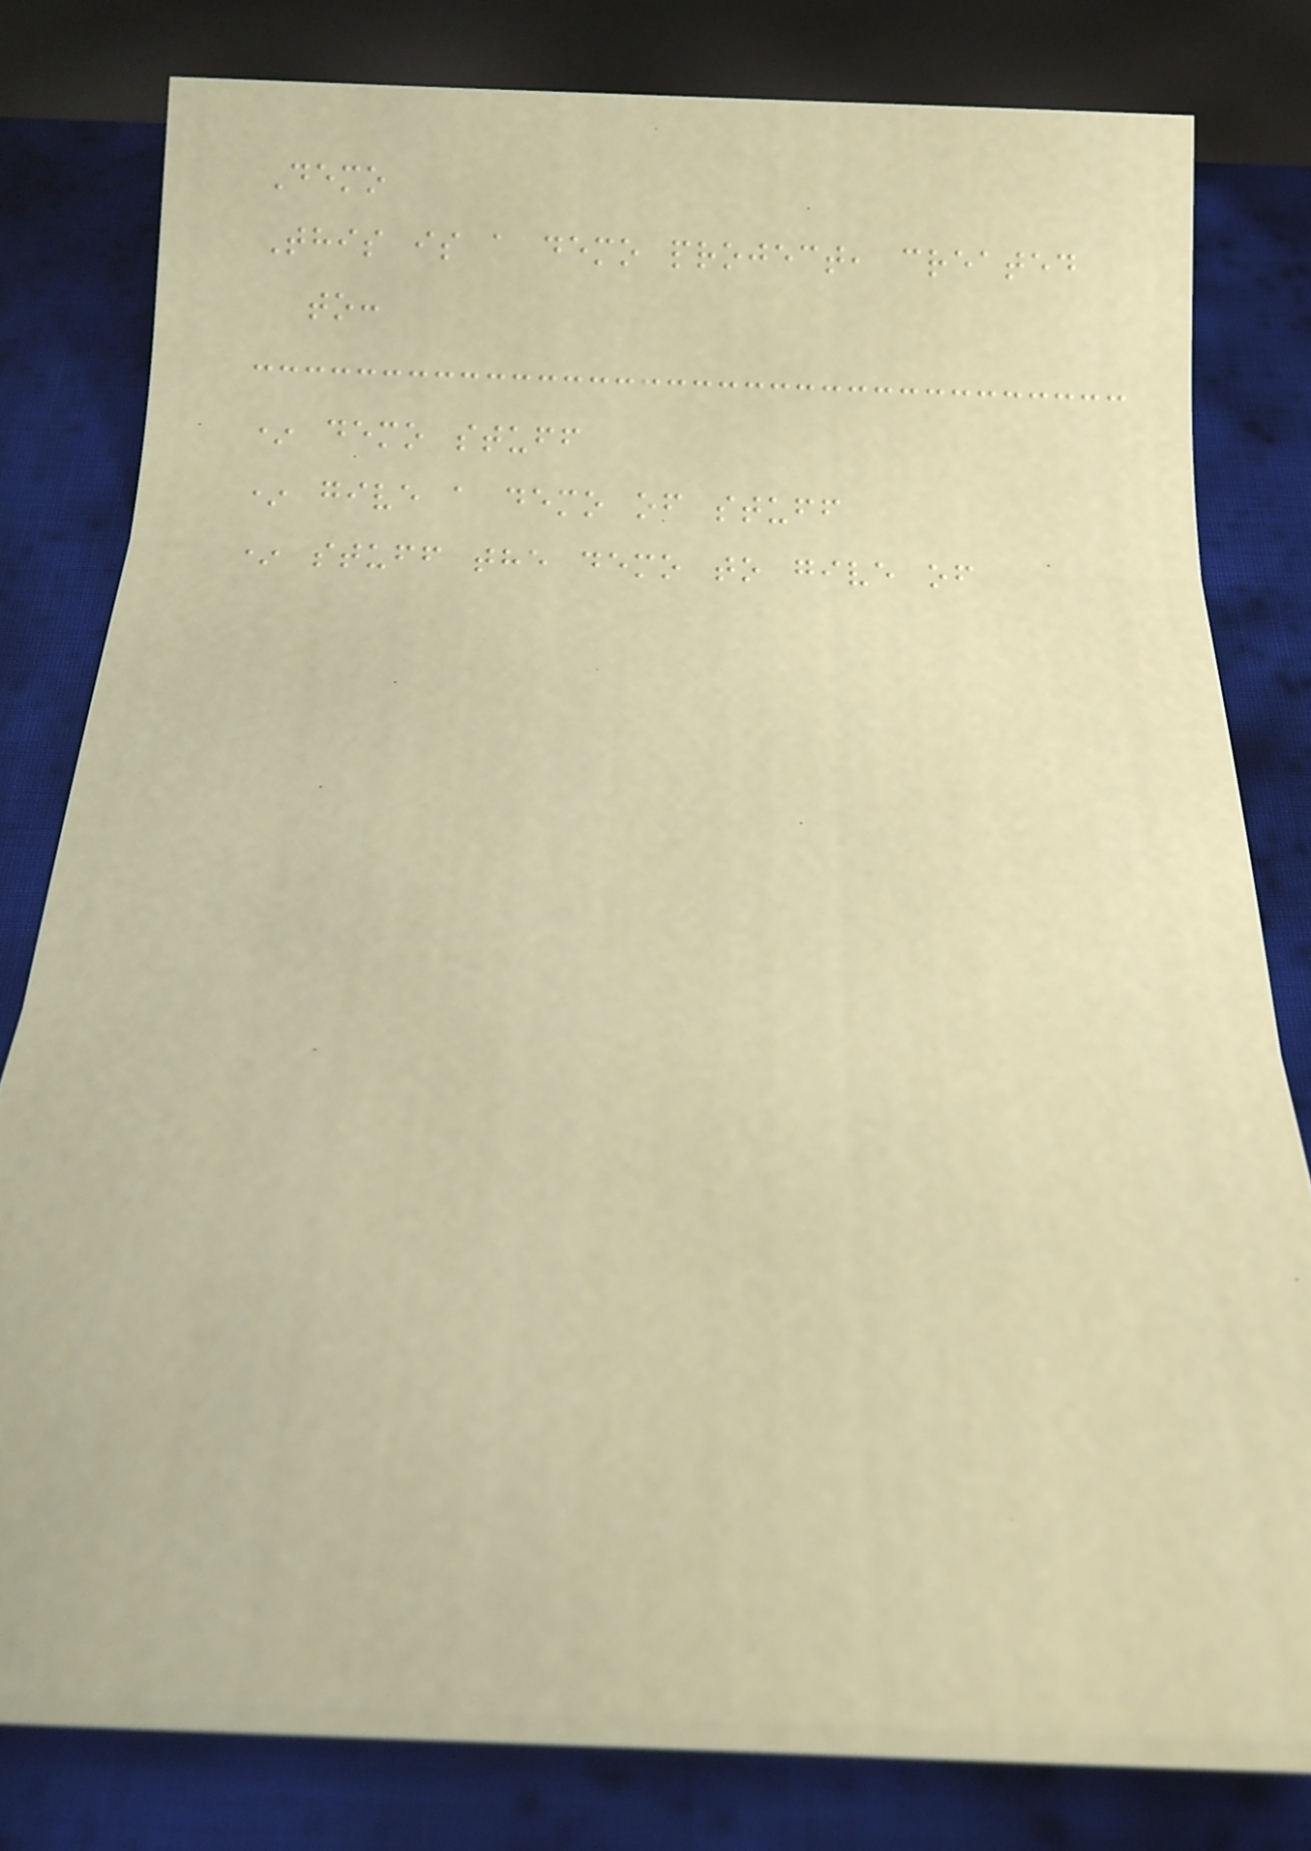Demo
This is a demo project, created
to:
* demo stuff
* give a demo of stuff
* stuff the demo to give of
